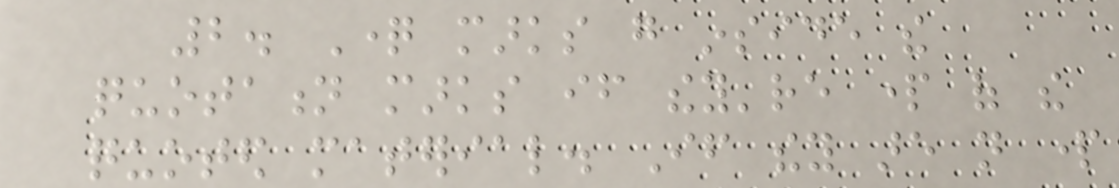2. Question marks go inside the
quotation marks if they're part of the
quoted material. If they are not part
